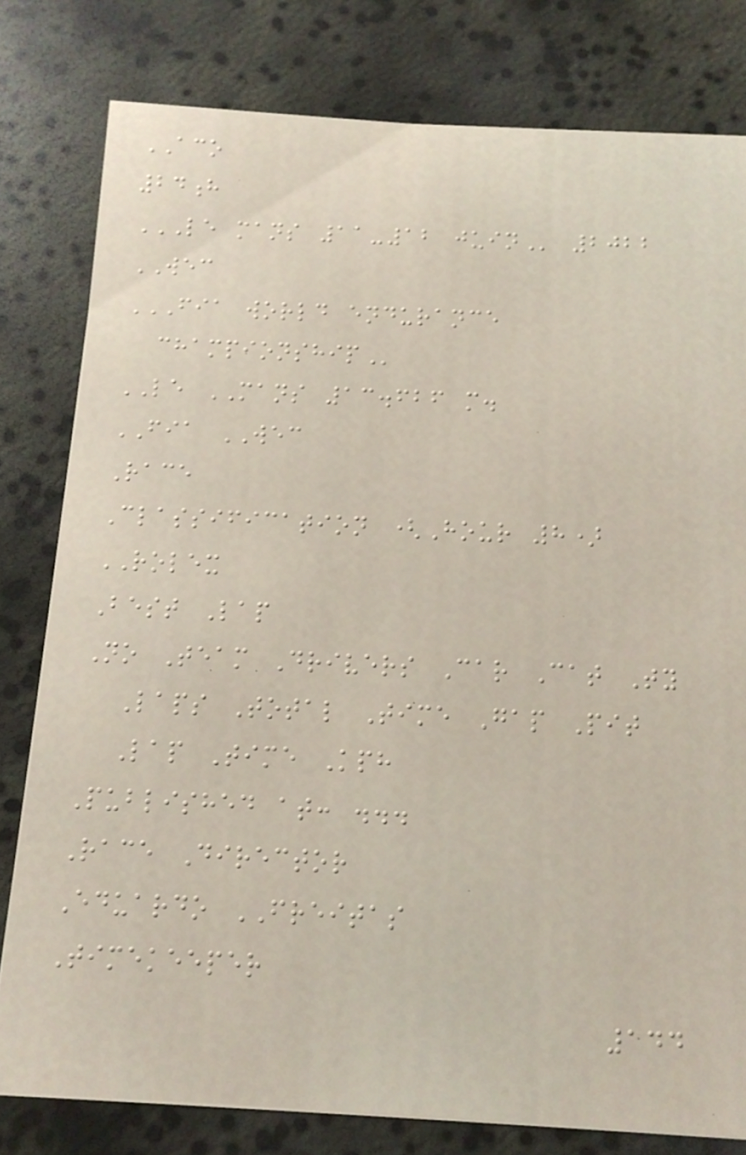ACO
24h
LE MANS 11-12 JUIN 2022
WEC
FIA WORLD ENDURANCE
CHAMPIONSHIP
LE MANS 13.626 m.
FIA WEC
Race
Classification (Hour 8)
ROLEX
Best Lap
No Team Drivers Car Cat Ty
Laps Total Time Gap Pit
Lap Time Kph
Published at: ...
Race Director
Eduardo FREITAS
Timekeeper
144
